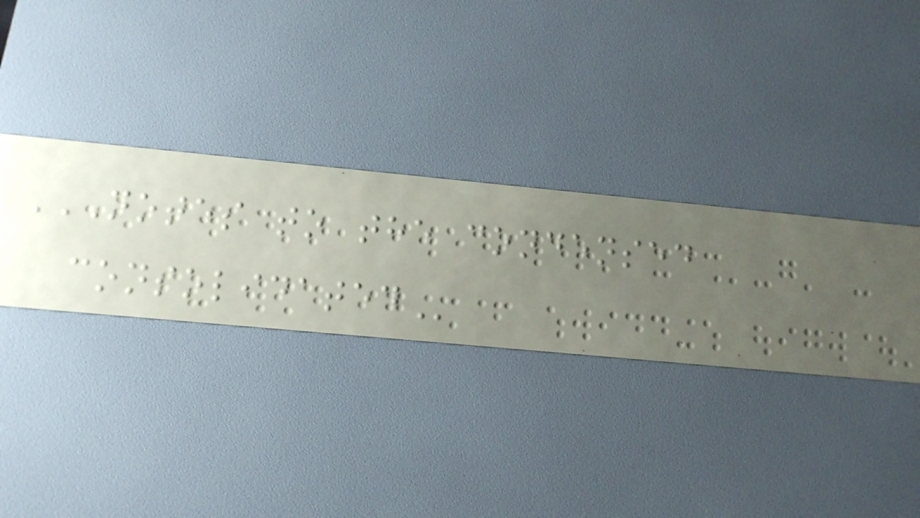NOTES TO THE CONDENSED
CONSOLIDATED
